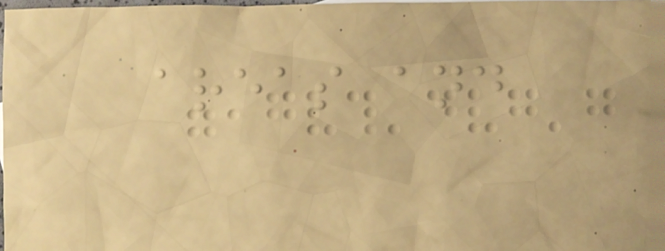areas and
